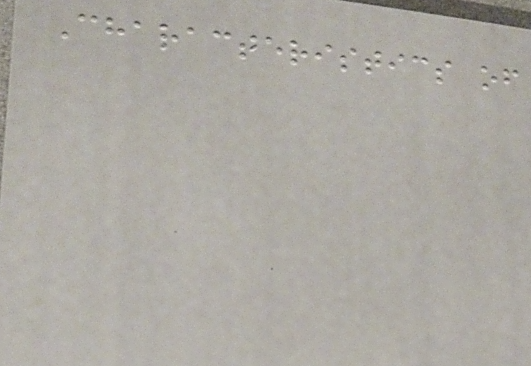Characteristics of
